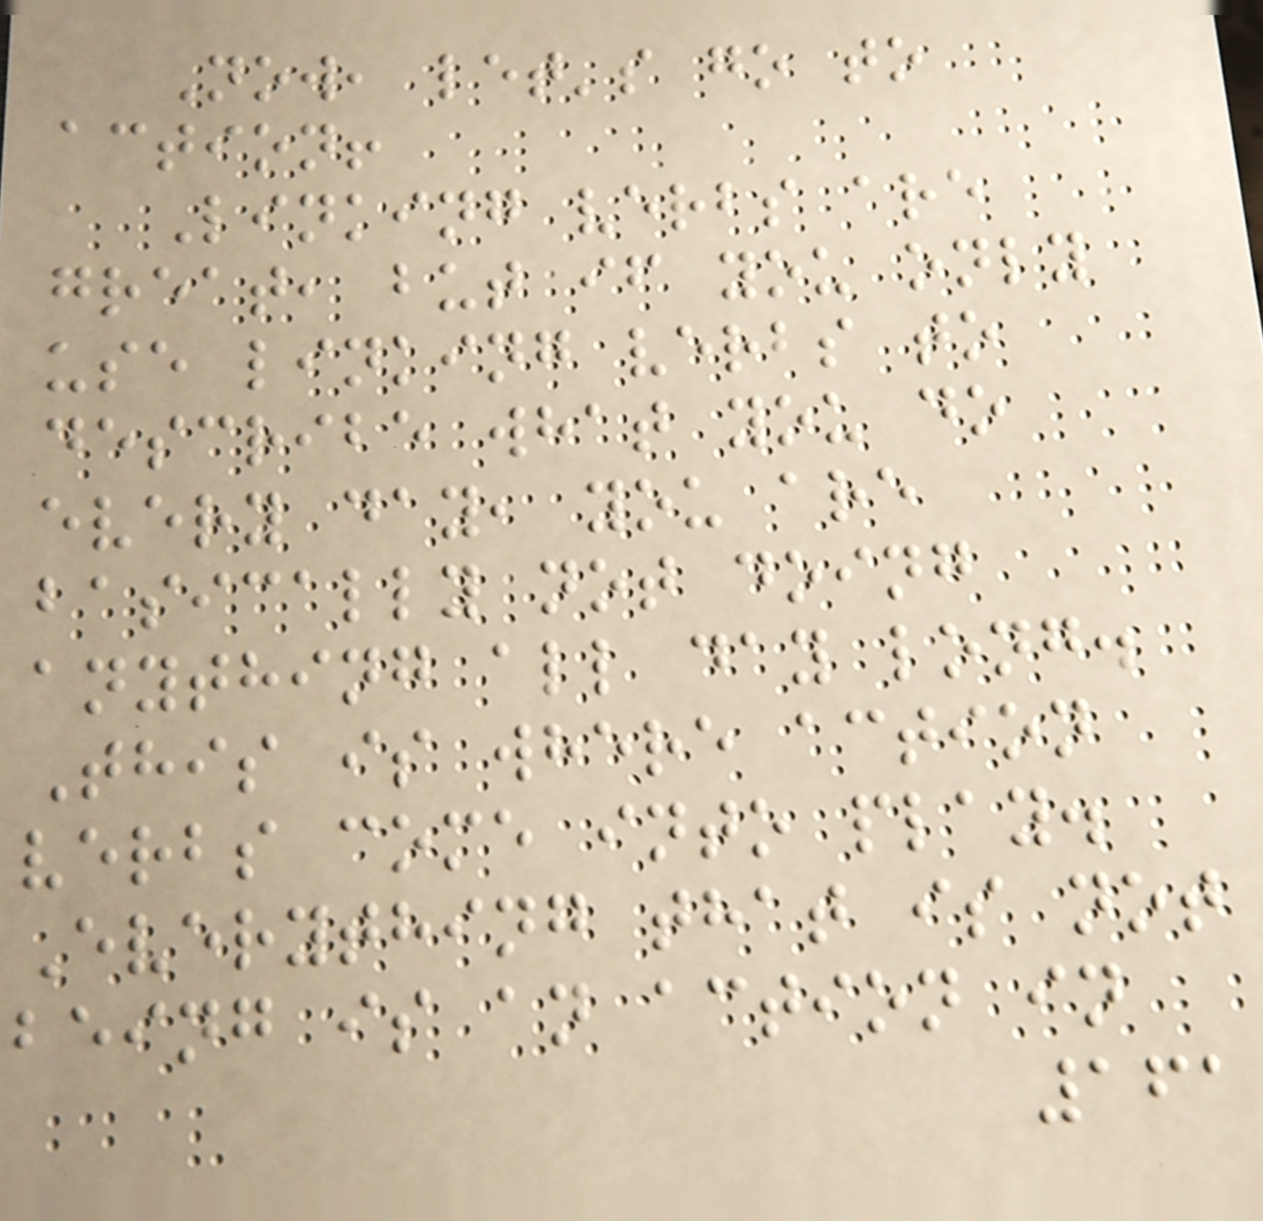Now, let's go to
action!
Linking verbs are
great, but if you only
use linking verbs to
describe what you do
every day, you are
basically not doing
anything all day long.
This is where action
verbs come into play.
Everything that is not
being is an action in
161
